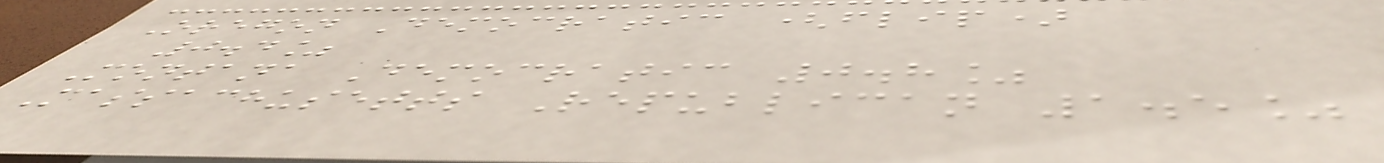Oregon Democratic (flip)
0.4%
Montana Democratic 0.8%
Massachusetts Republican 1.5%
